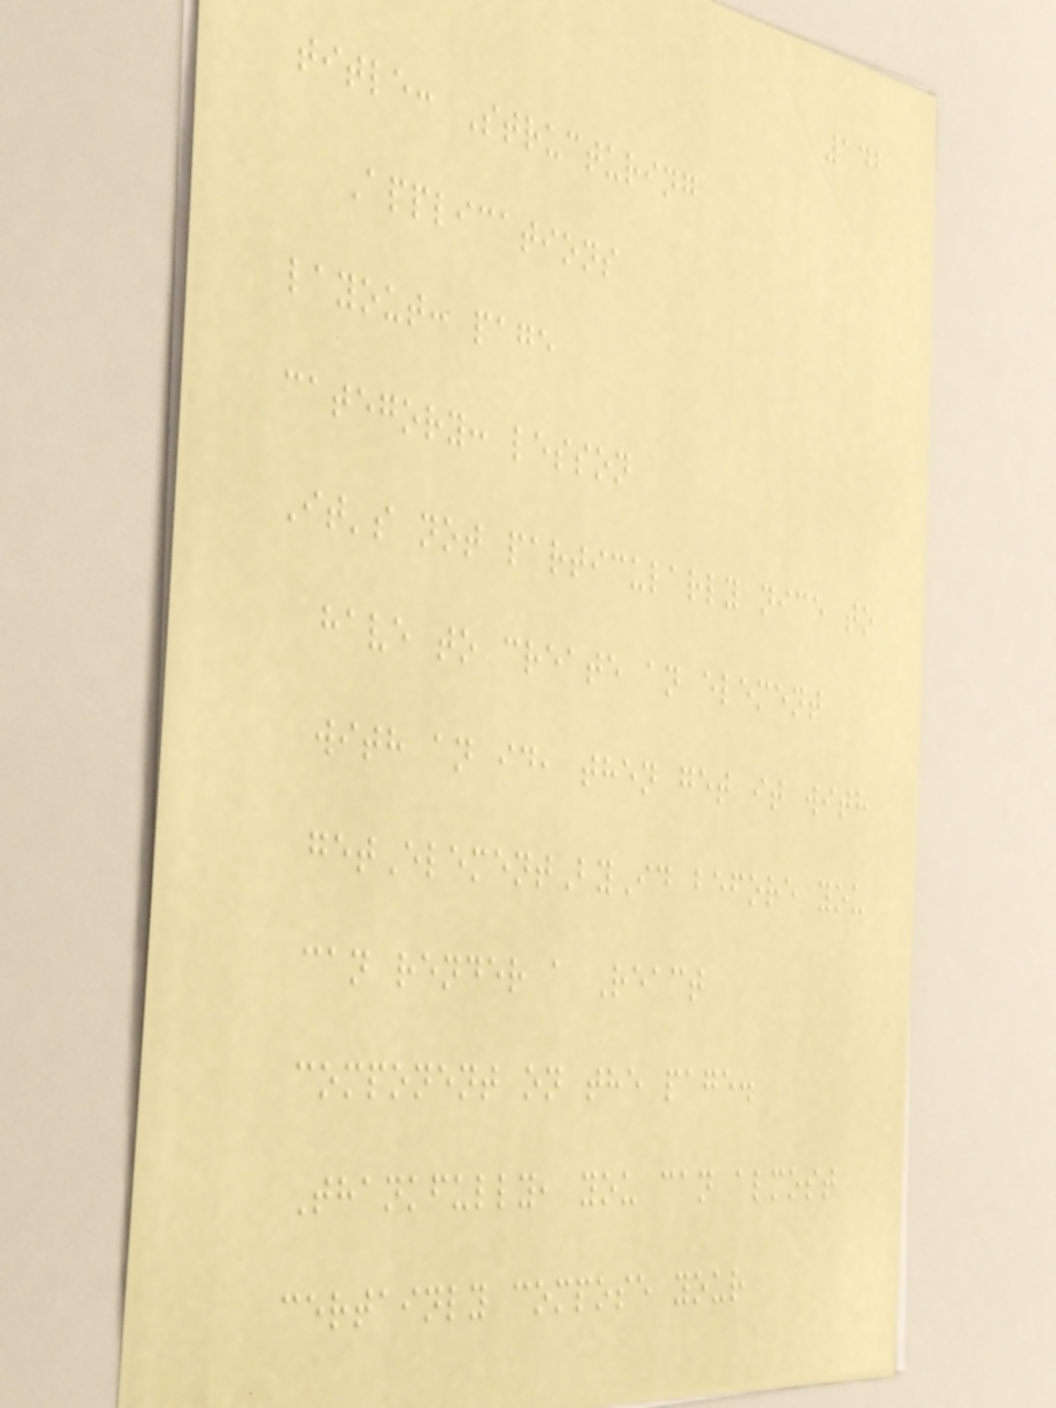142
title: Structuring
Applications
layout: page
category: lesson
It's not particularly nice to
have to create an element
with an id, then get it with
getElementById before you
can render a React
component on the page.
Thankfully, you can almost
certainly compose your
